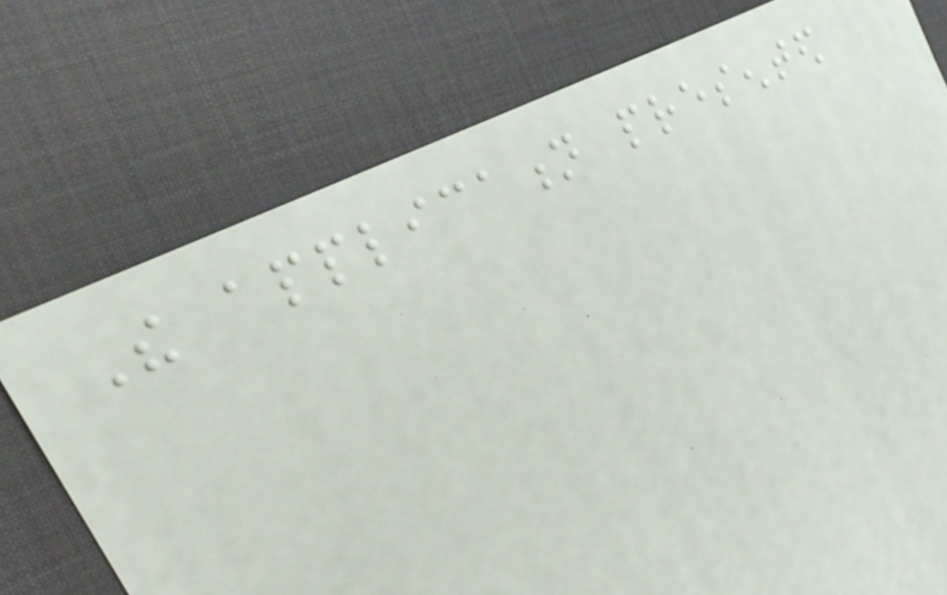The application presented
